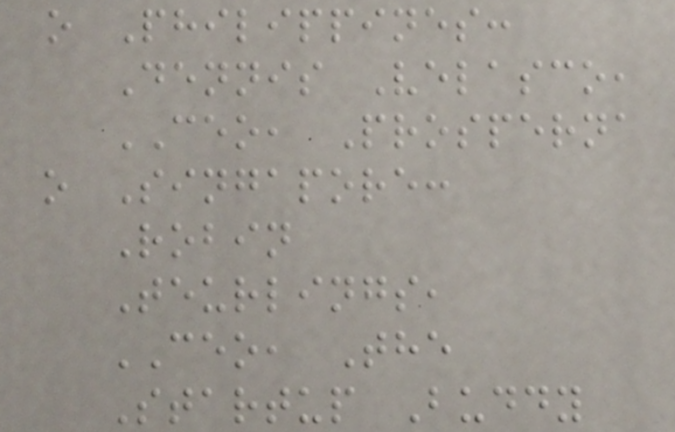o Philippines:
Dennis Velasco,
CEO, Prosperna
o Singapore:
Robin
Teurlings,
CEO, The
Startup Buddy
